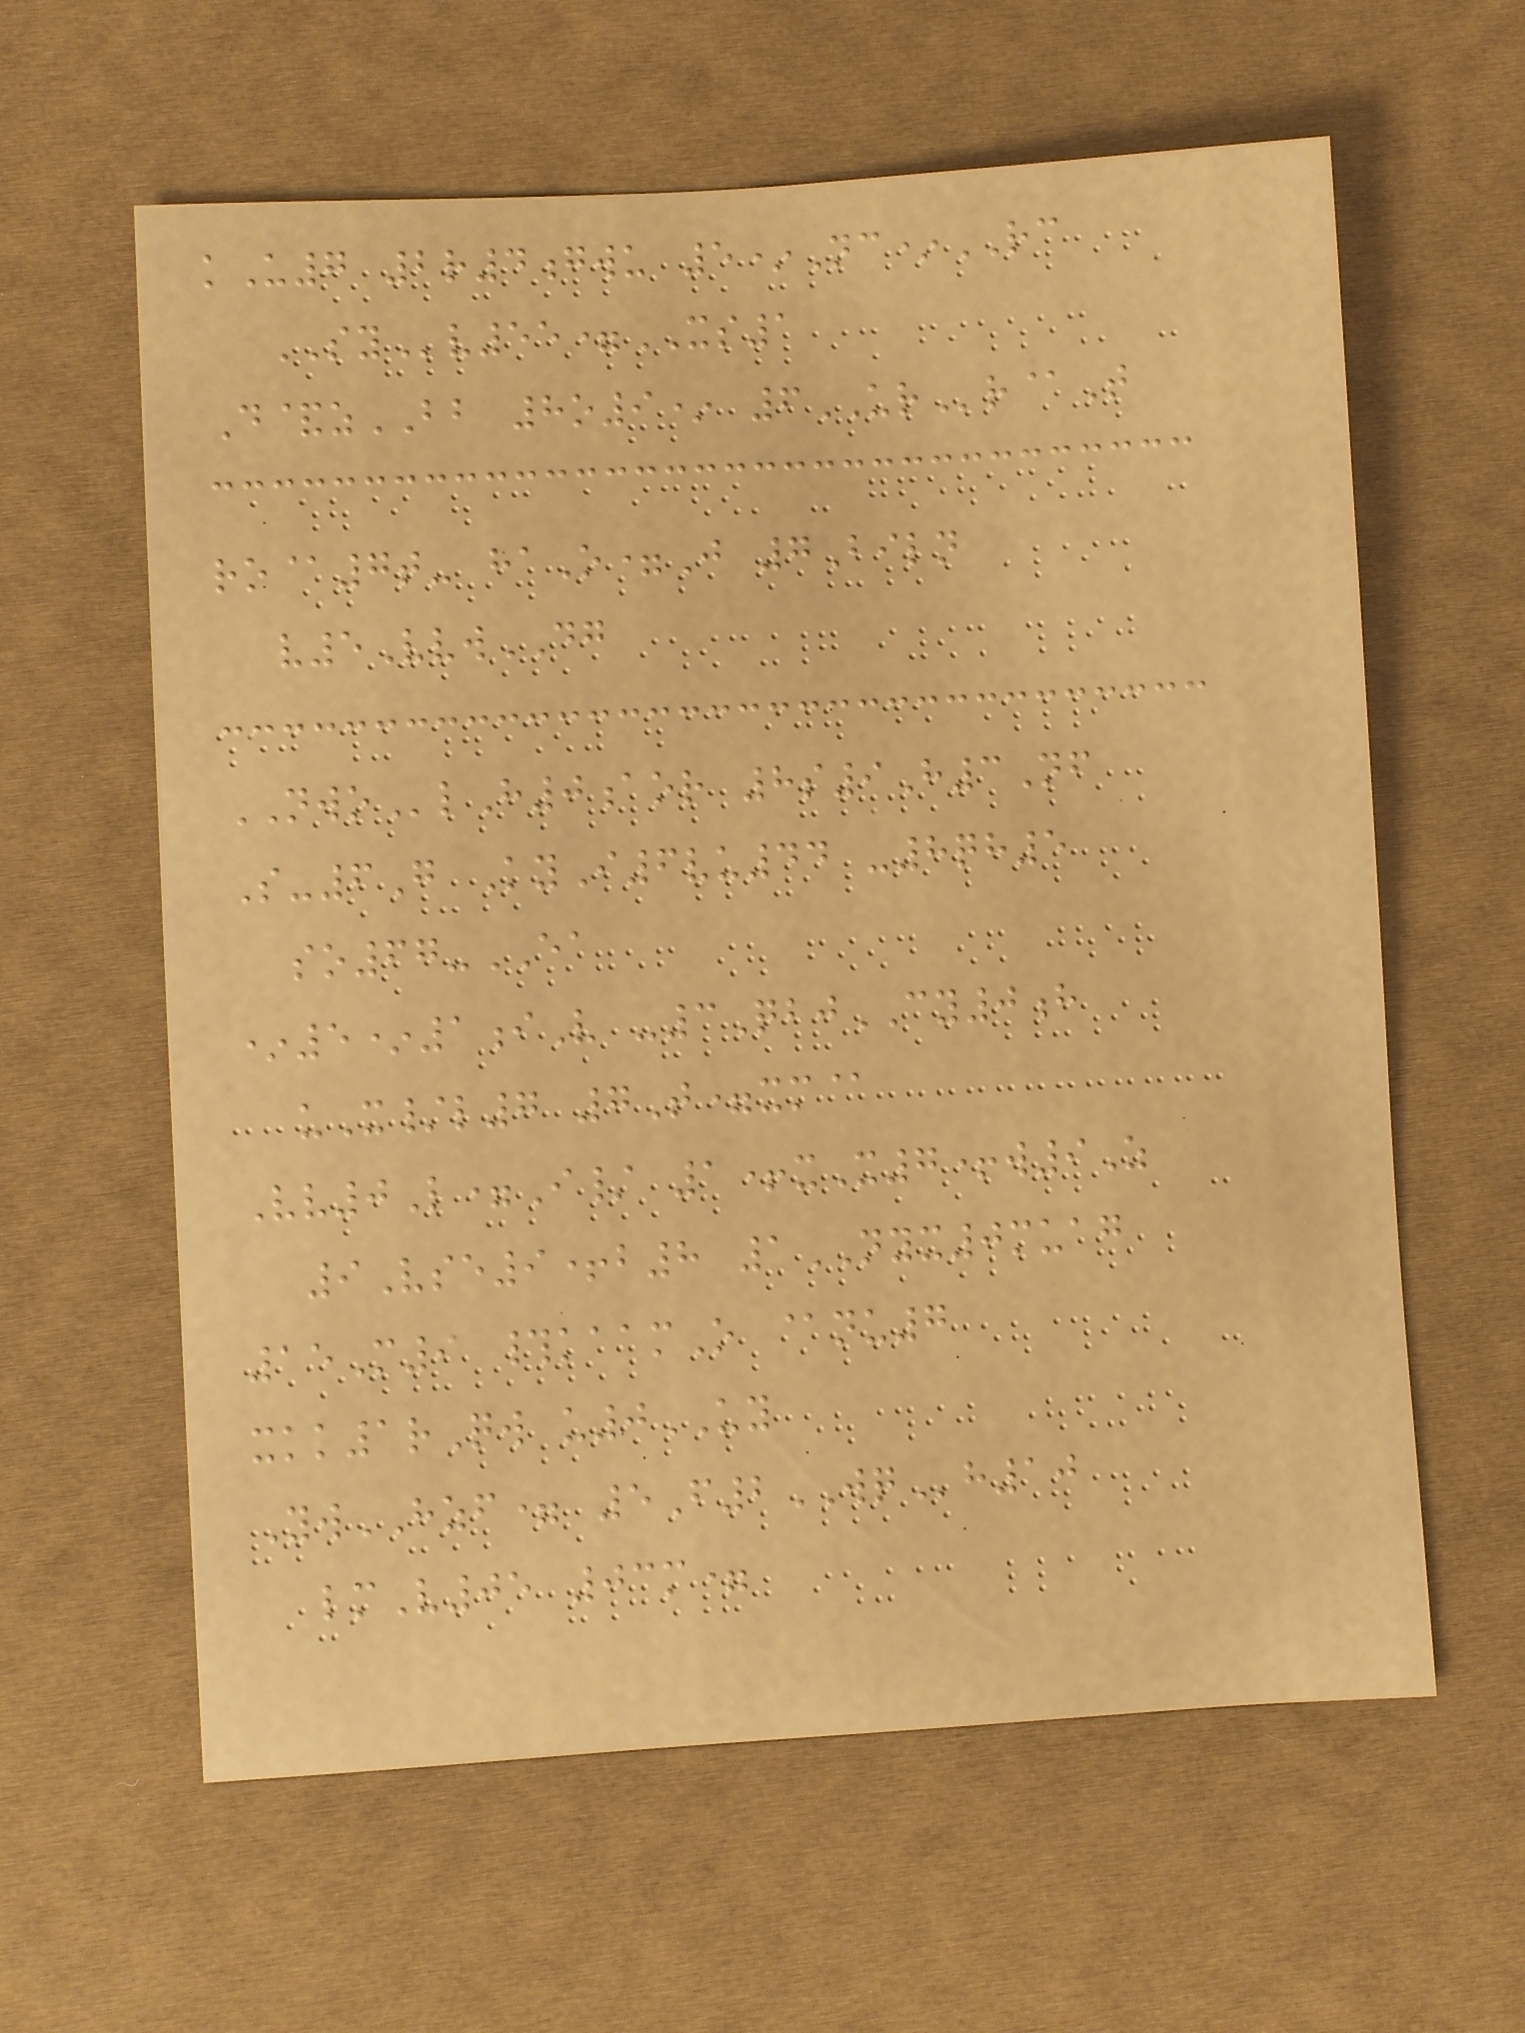kU7 2r4gwu 5*Nc*RC
SYv55=XS1
D&zBB 8o9* 6URr@T
ro@7t- haO=J 7Biln
v5VvwDG
NWOlH0aor 8s9H3Nf
S-6G KyI6vu44 -8qh5
so67-EA
*5*1iV -3QbjCY0h
uX/l7 7T=xm@
Vv0L=I/ 1+xX7+w9Z
9Vse9+b8 1NYX0muag
15M9 #kaamO @nu7
xkk1rQw u0UY
YwHZF= 5F2WQh10
lmV05 03m=
